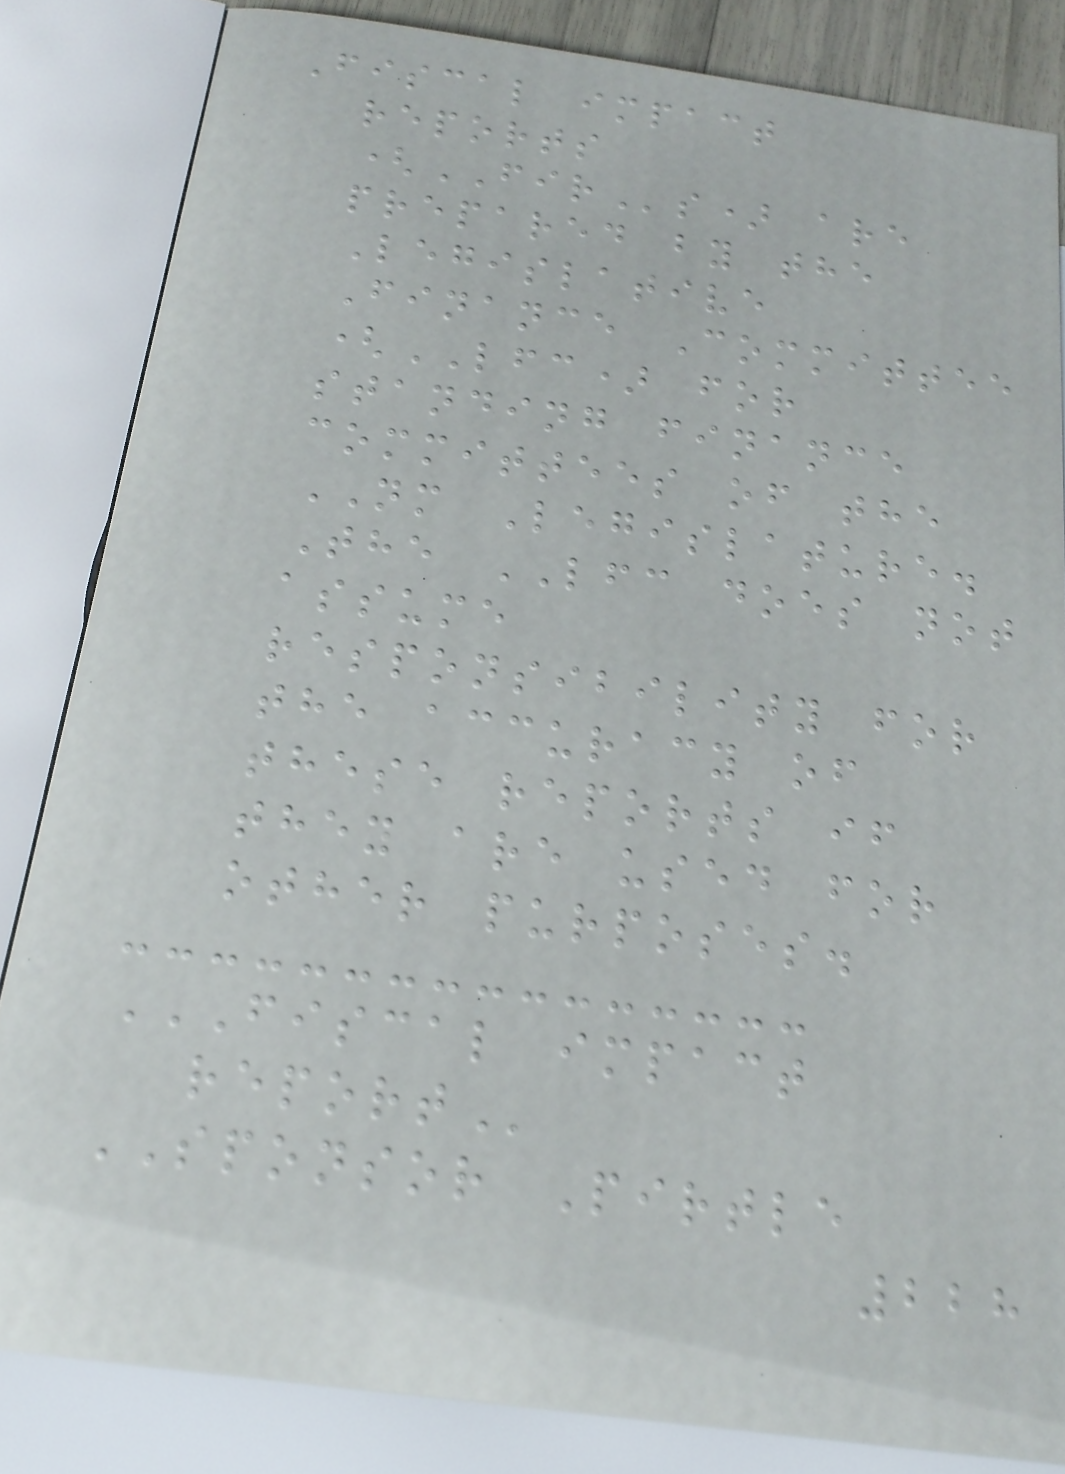Fiscal impact
reports
(FIRs) are
prepared by the
Legislative
Finance Committee
(LFC) for
standing finance
committees of the
NM Legislature.
The LFC does not
assume
responsibility for
the accuracy of
these reports if
they are used for
other purposes.
FISCAL IMPACT
REPORT
SPONSOR Pirtle
228
